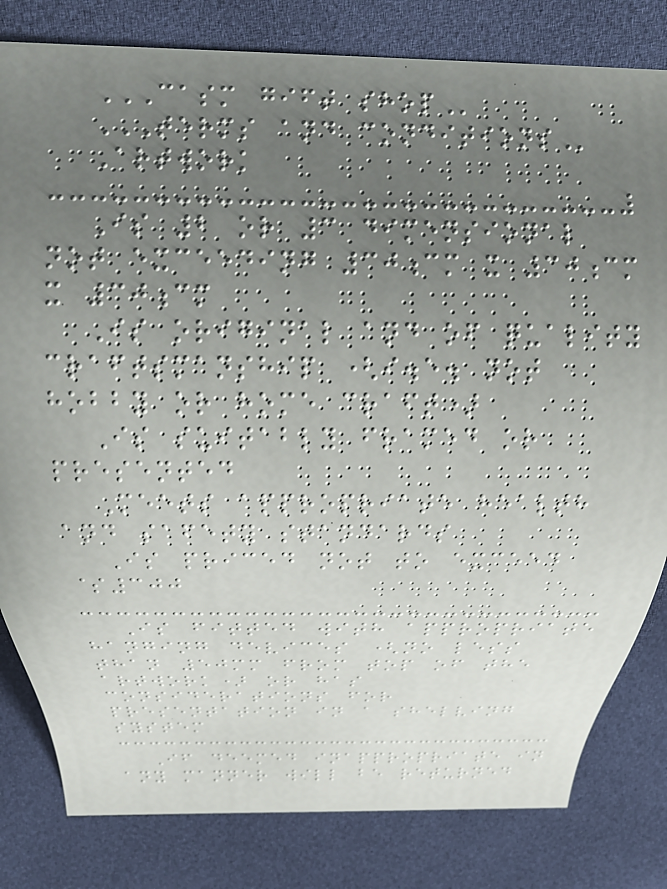CASM GIFT SHOP
TERMS AND CONDITIONS
Artwork
Is 2 or 3 dimensional
not exceeding 30cm x 30cm
x 30cm
Is original and of quality
craftsmanship (i.e. not
hobby or home craft)
Is suitably framed or
presented
Meets appropriate health
and safety standards
Is priced not to exceed
$300
Is fitted with appropriate
hanging devices (no less
than 50mm from top of the
artwork) or has
considerations for
presentation in a shelving
system
If deemed inappropriate in
any manner will be returned
